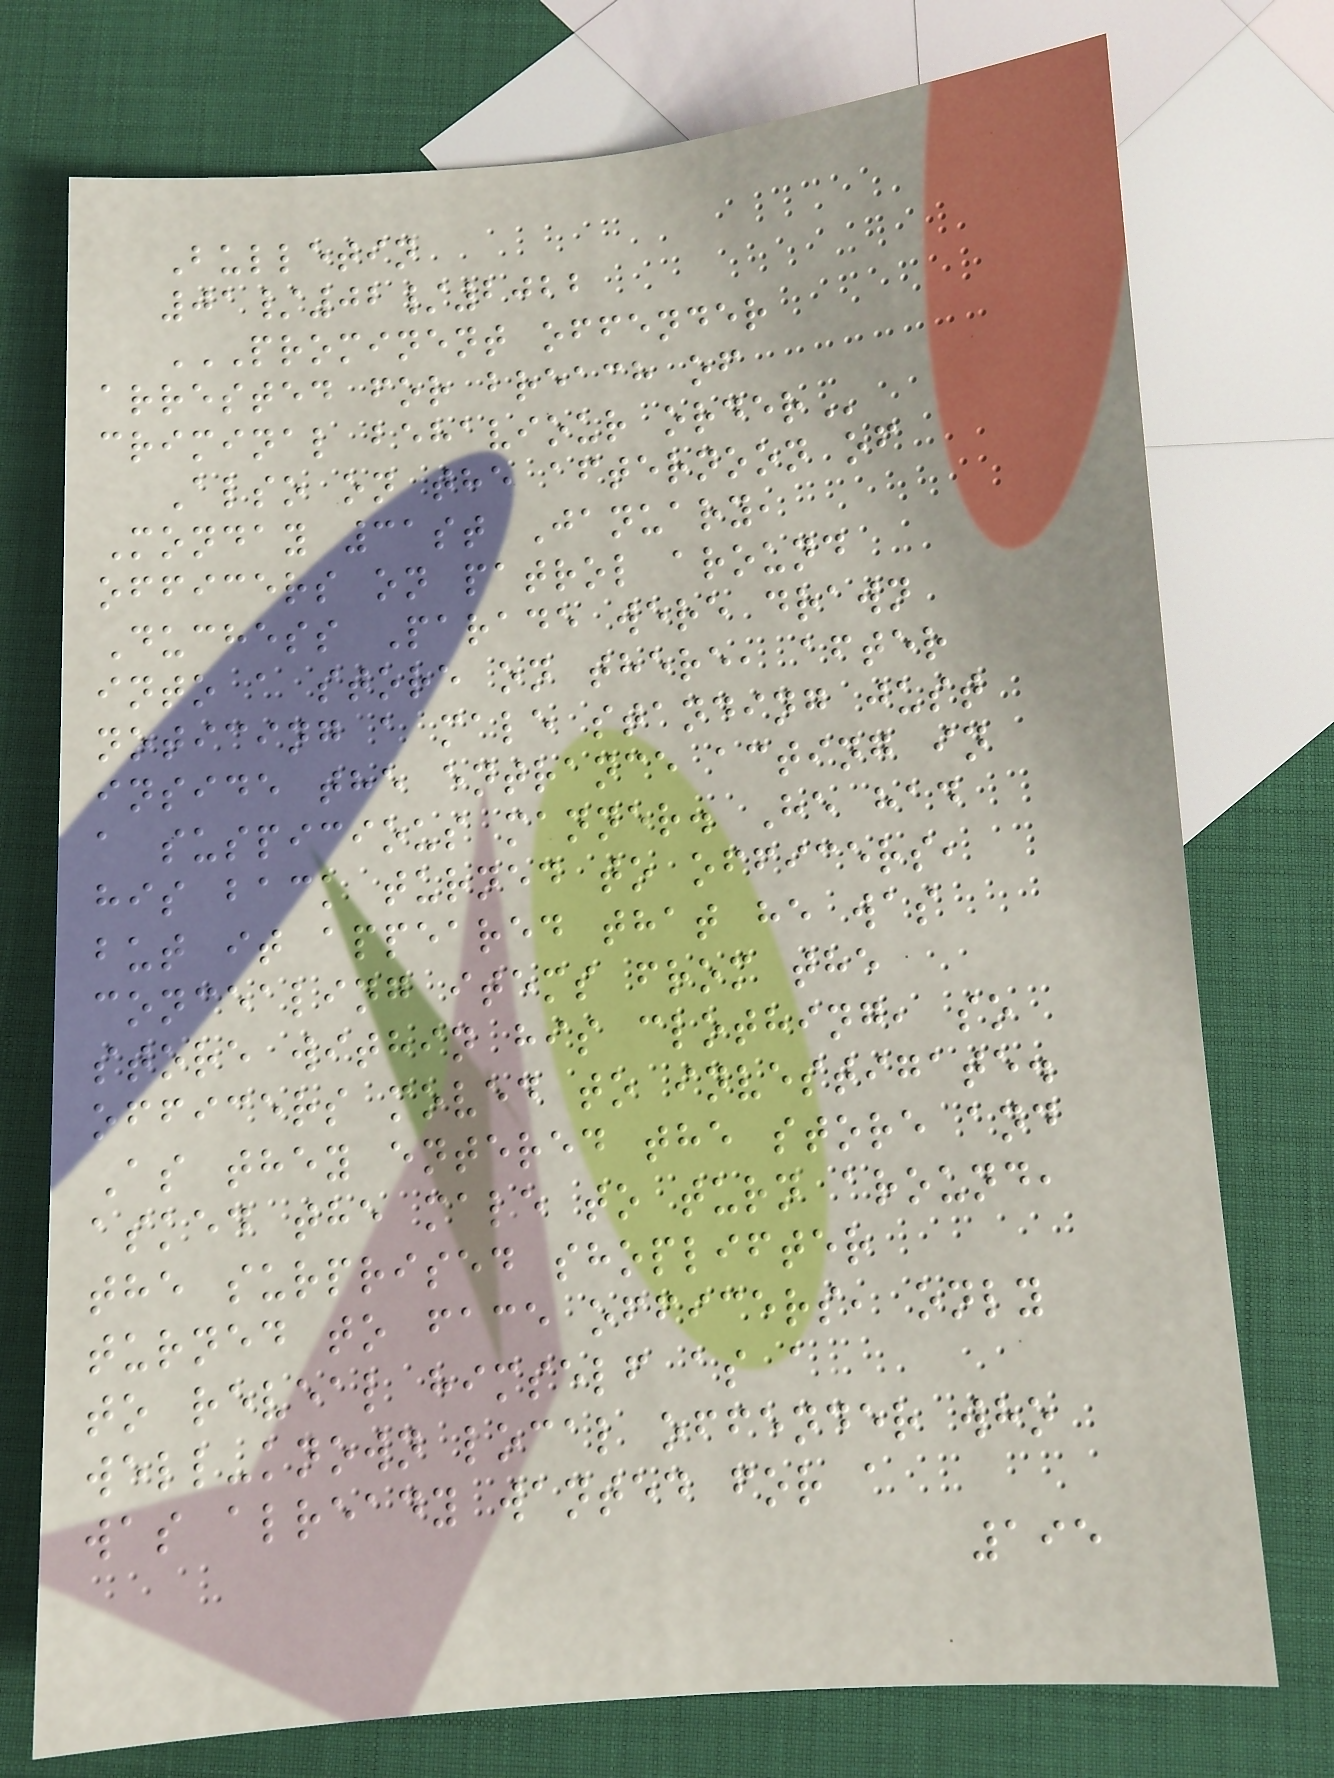Bulletin
01/02/2022
PROMINENT OFFENDER
ARRESTED FOR BREACH OF
CRIMINAL BEHAVIOUR ORDER
Also on the afternoon of
Monday 31st January,
officers on patrol around
Duchess Parade were drawn
into a store on there, after
noticing a male standing just
inside the entrance acting in
a suspicious manner. He had
his back turned to officers,
but it appeared that he was
concealing items from the
store within his clothing, so
officers moved to investigate.
As they entered the store and
asked the male to turn around,
the surprised shoplifter
turned to face officers, only
to reveal himself as a
well-known local offender who
was already wanted for a
195
